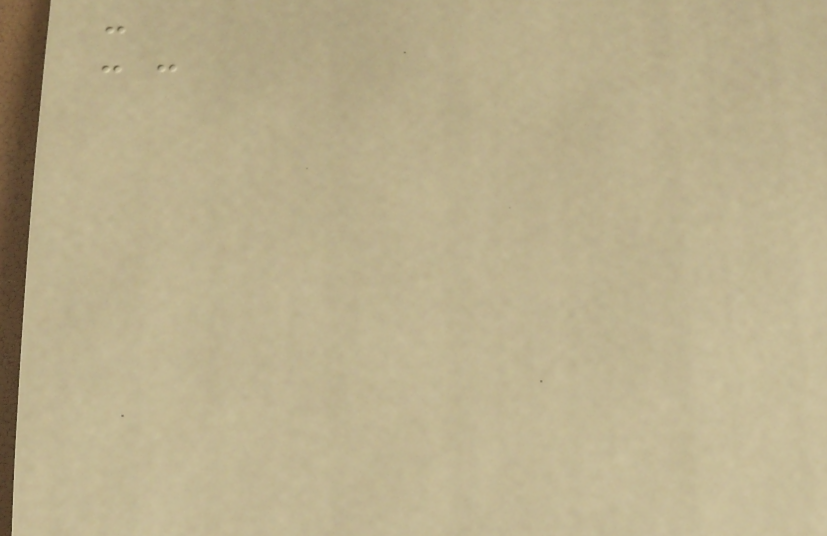-
- -
